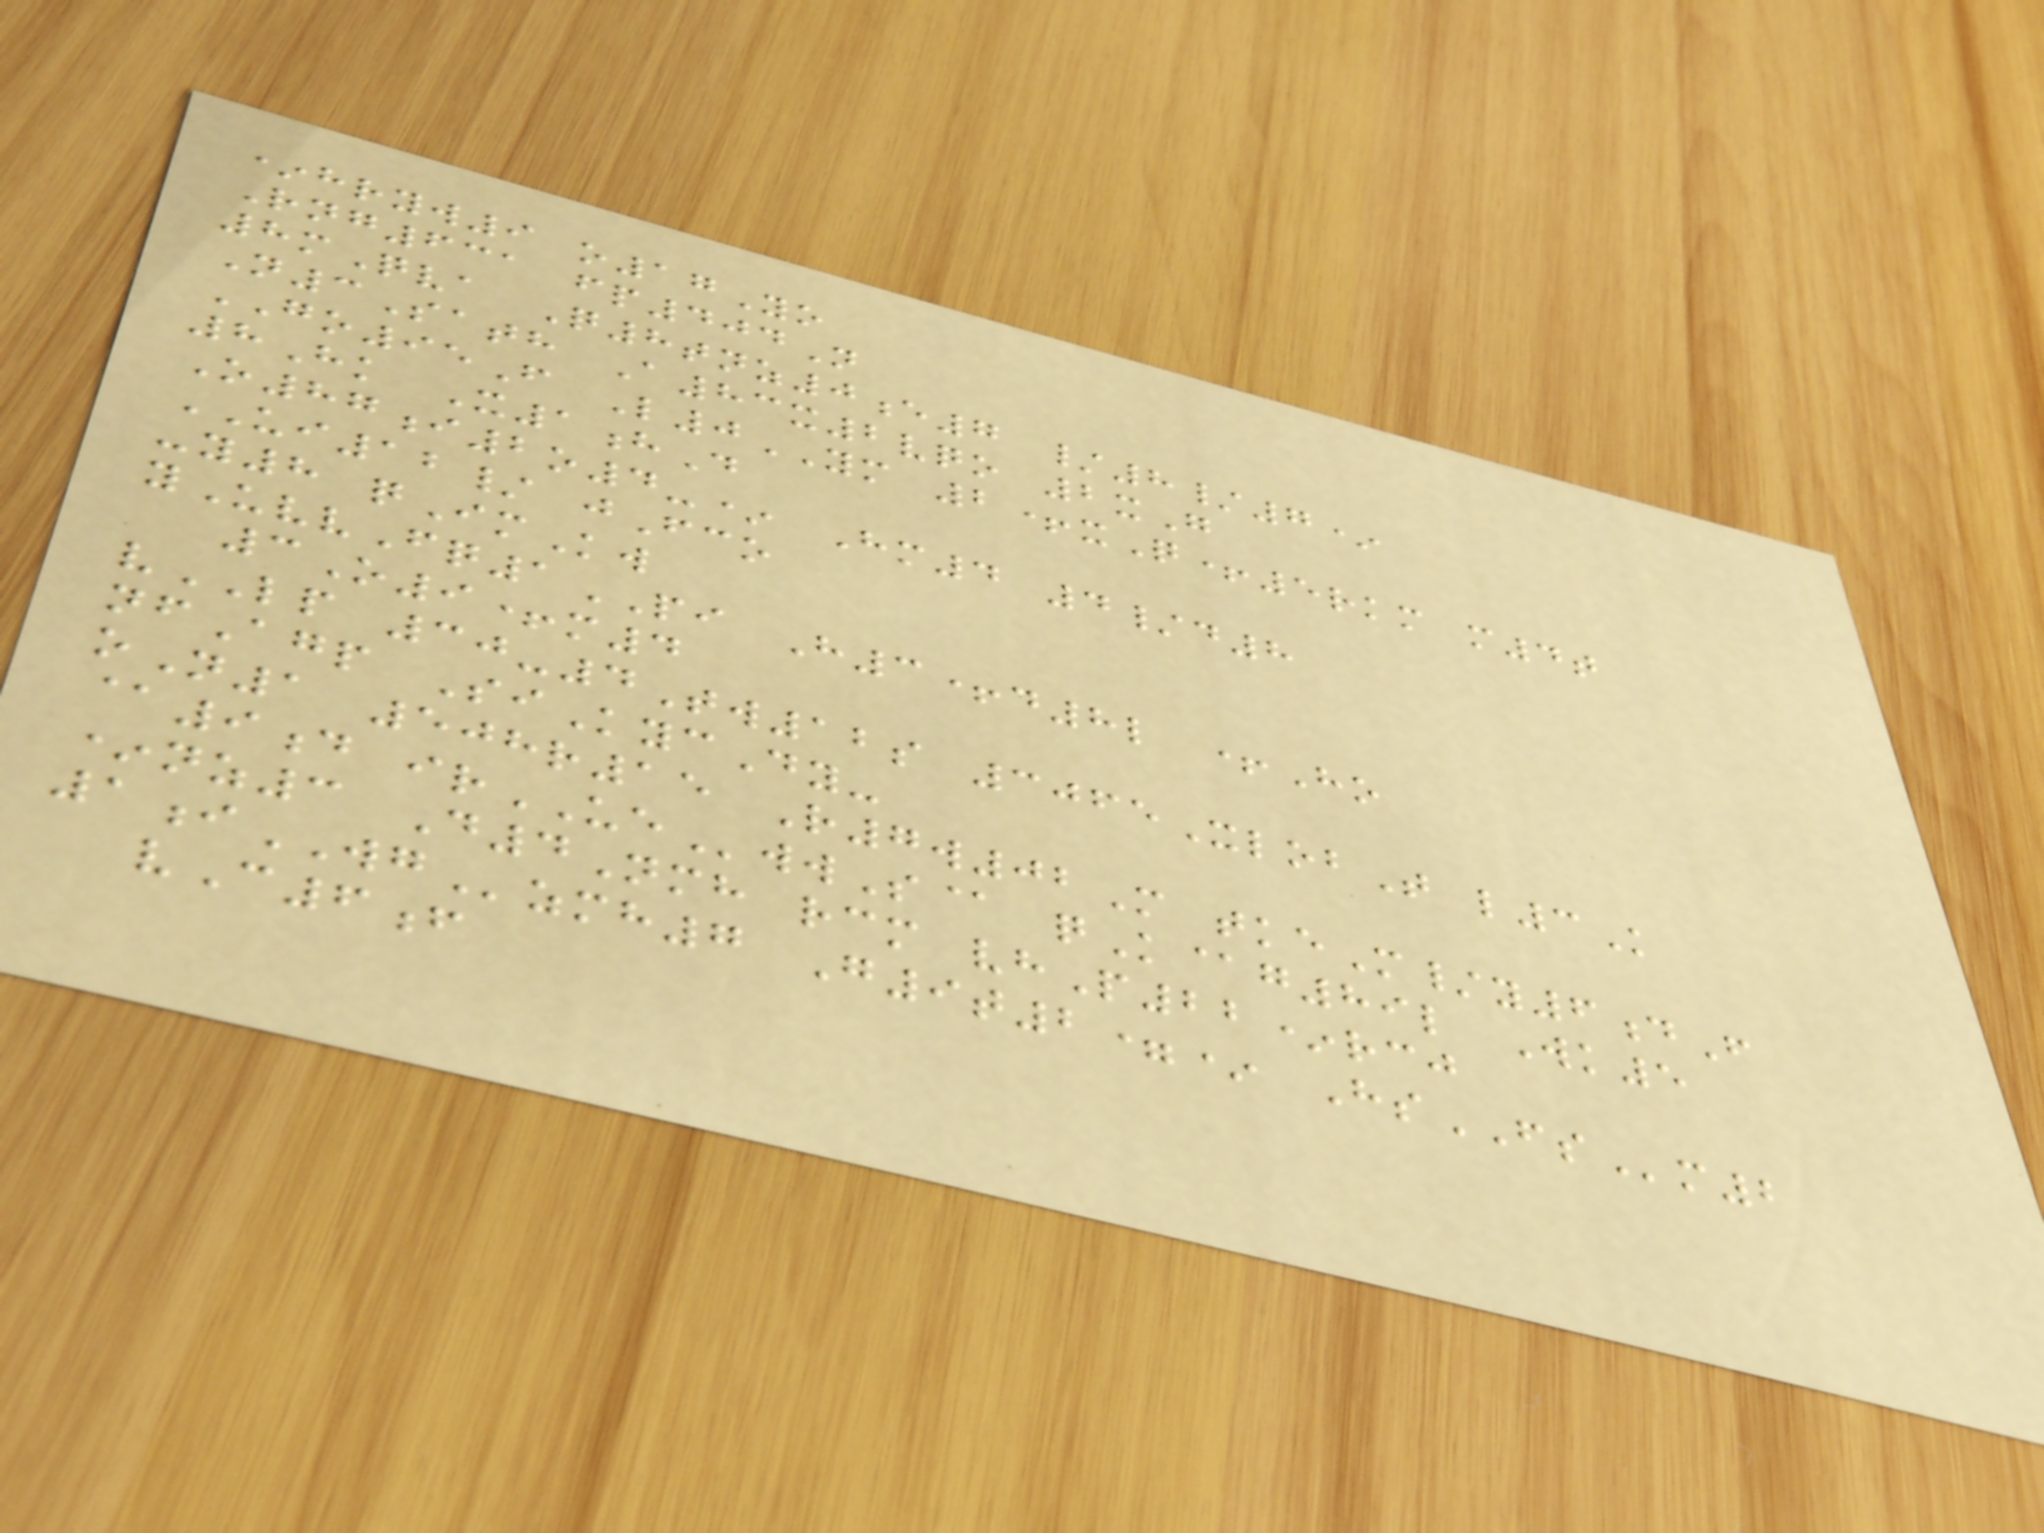*hryw9 o17Yo
Rng631 fp404N
8mQva Q8tnz0e7 /8/7*
N3Sath A83x2vqo 2xG
GO95F L0YM 2+xQ+5rkm m4t
8Hk X1hD
O87i2o4-* Hm4 4/d8
UI12/ jFco
-y8 qImKw
yUvvFq1PI H3+d8l +Ho
3O9+m4
vLP 30-4Tw12s 3065XlobT l3K
nfAgp SiKycDy-
oN1 508r15 R7w02M tkeM/y6dF
@9d irUEwwS@ qK@g89l Wk5
*nz3 D4Nmh rcm vhP22*rcj
1iWGzmh7 G9t2=* HsFSm2
vC6f
